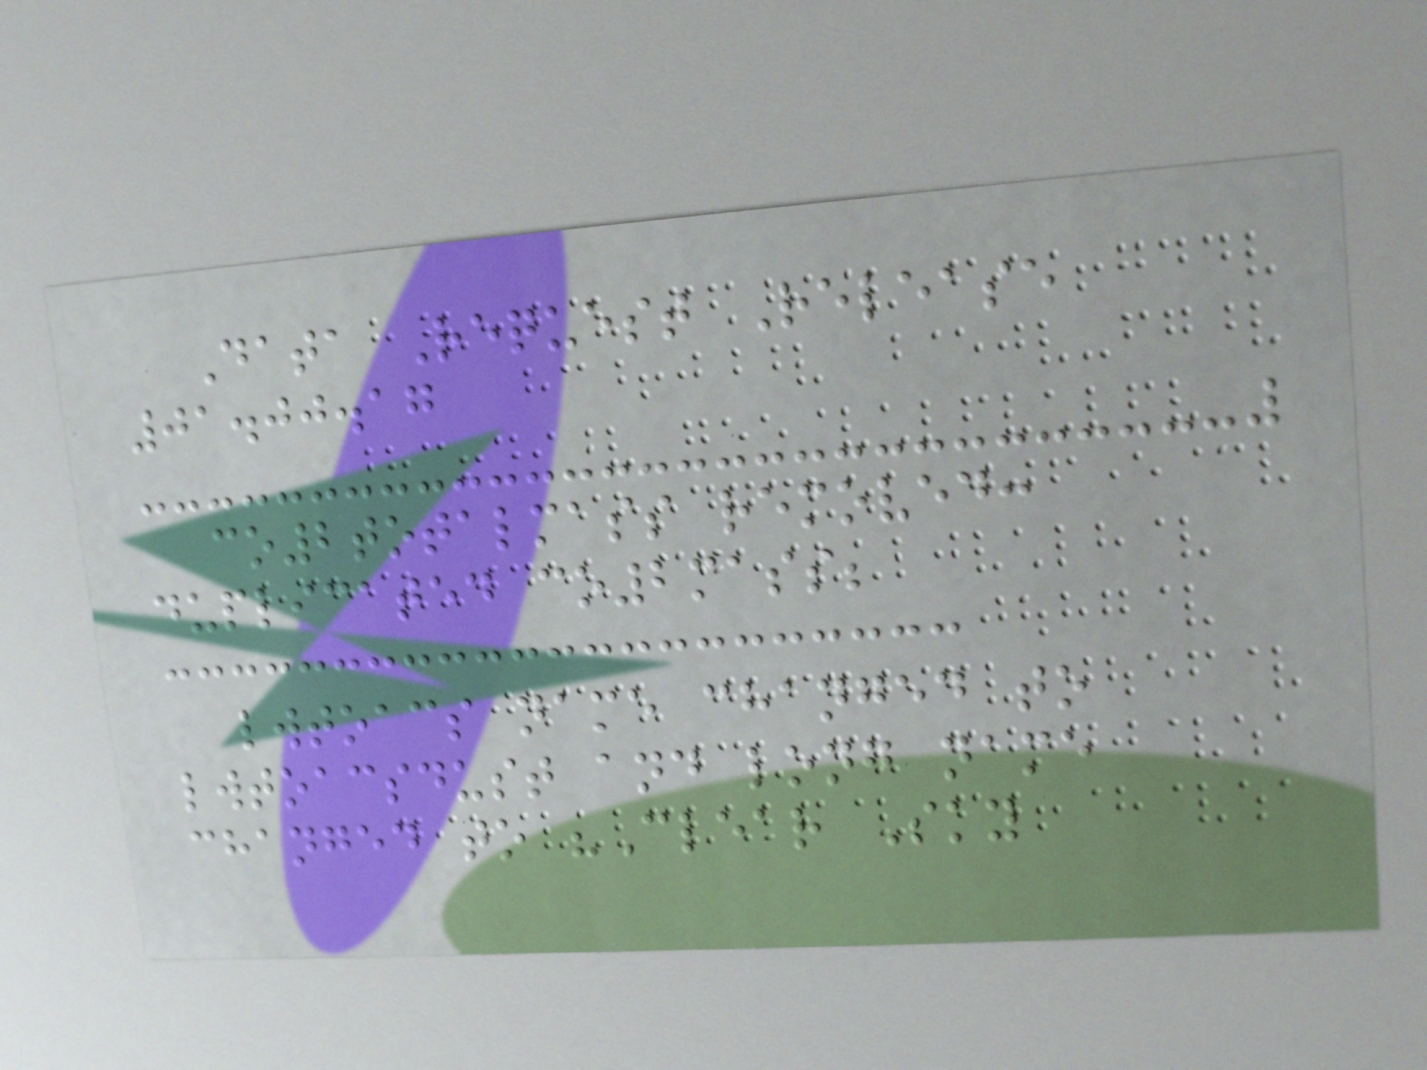Data Request Release
01.00.17
co2totalmass removed:
duplicated co2mass;
lwtoacs name changed to
lwtoacsdust and long name
changed to "Clear Sky
